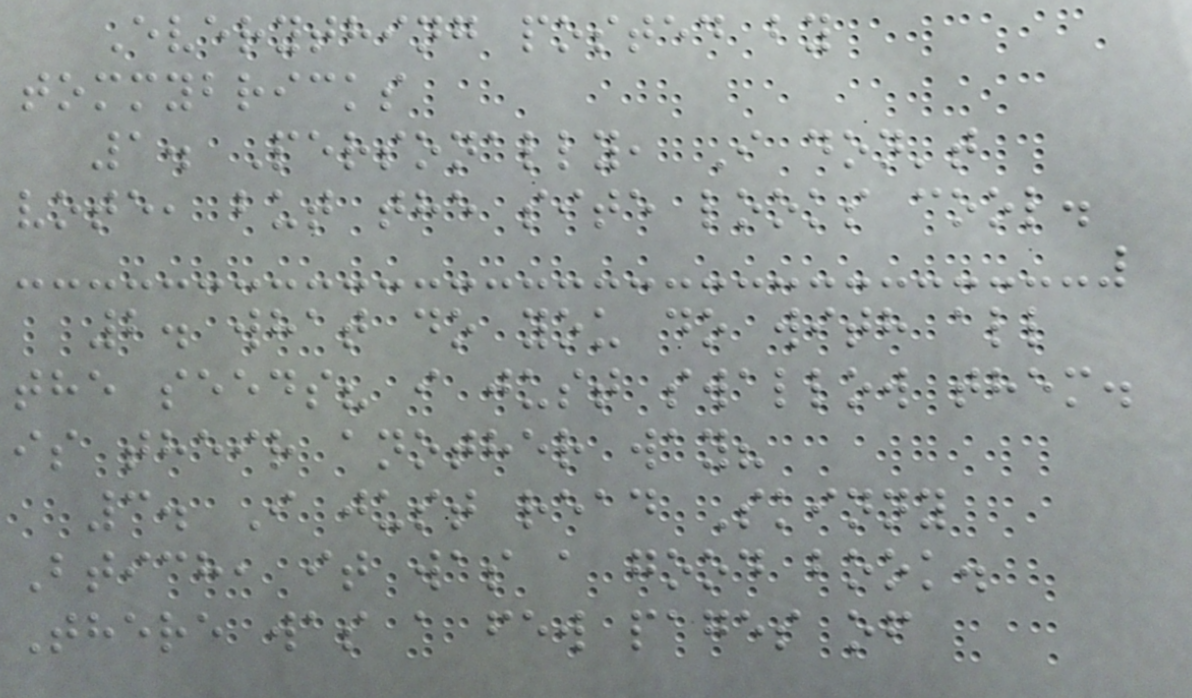Everything posted by
tommybricks
1. Personally, I don't
vote, but the site looks cool.
2. what do you do with all
the seeds? i just swallow them.
is their another way?
3. I just read Skinny
Btich, it was a good book.
There was a few pages of
